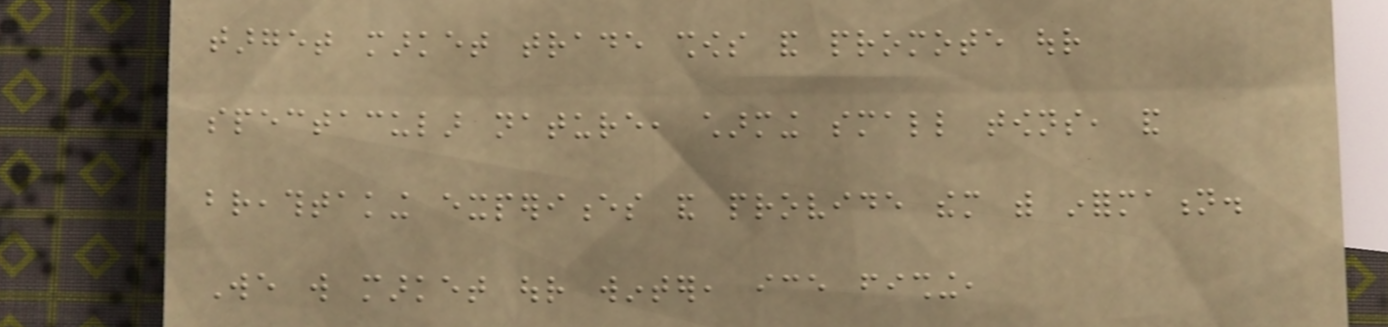target market trade shows and promote our
spectacular nature, charming small towns, and
breathtaking experiences and provide them with information.
We will market our winter, ice fishing,
